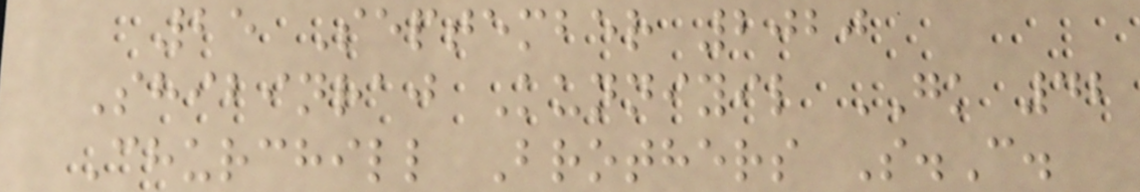25 September 2020
Shibinraj Kunniyil GK 42
Churchill Brothers S.C.
